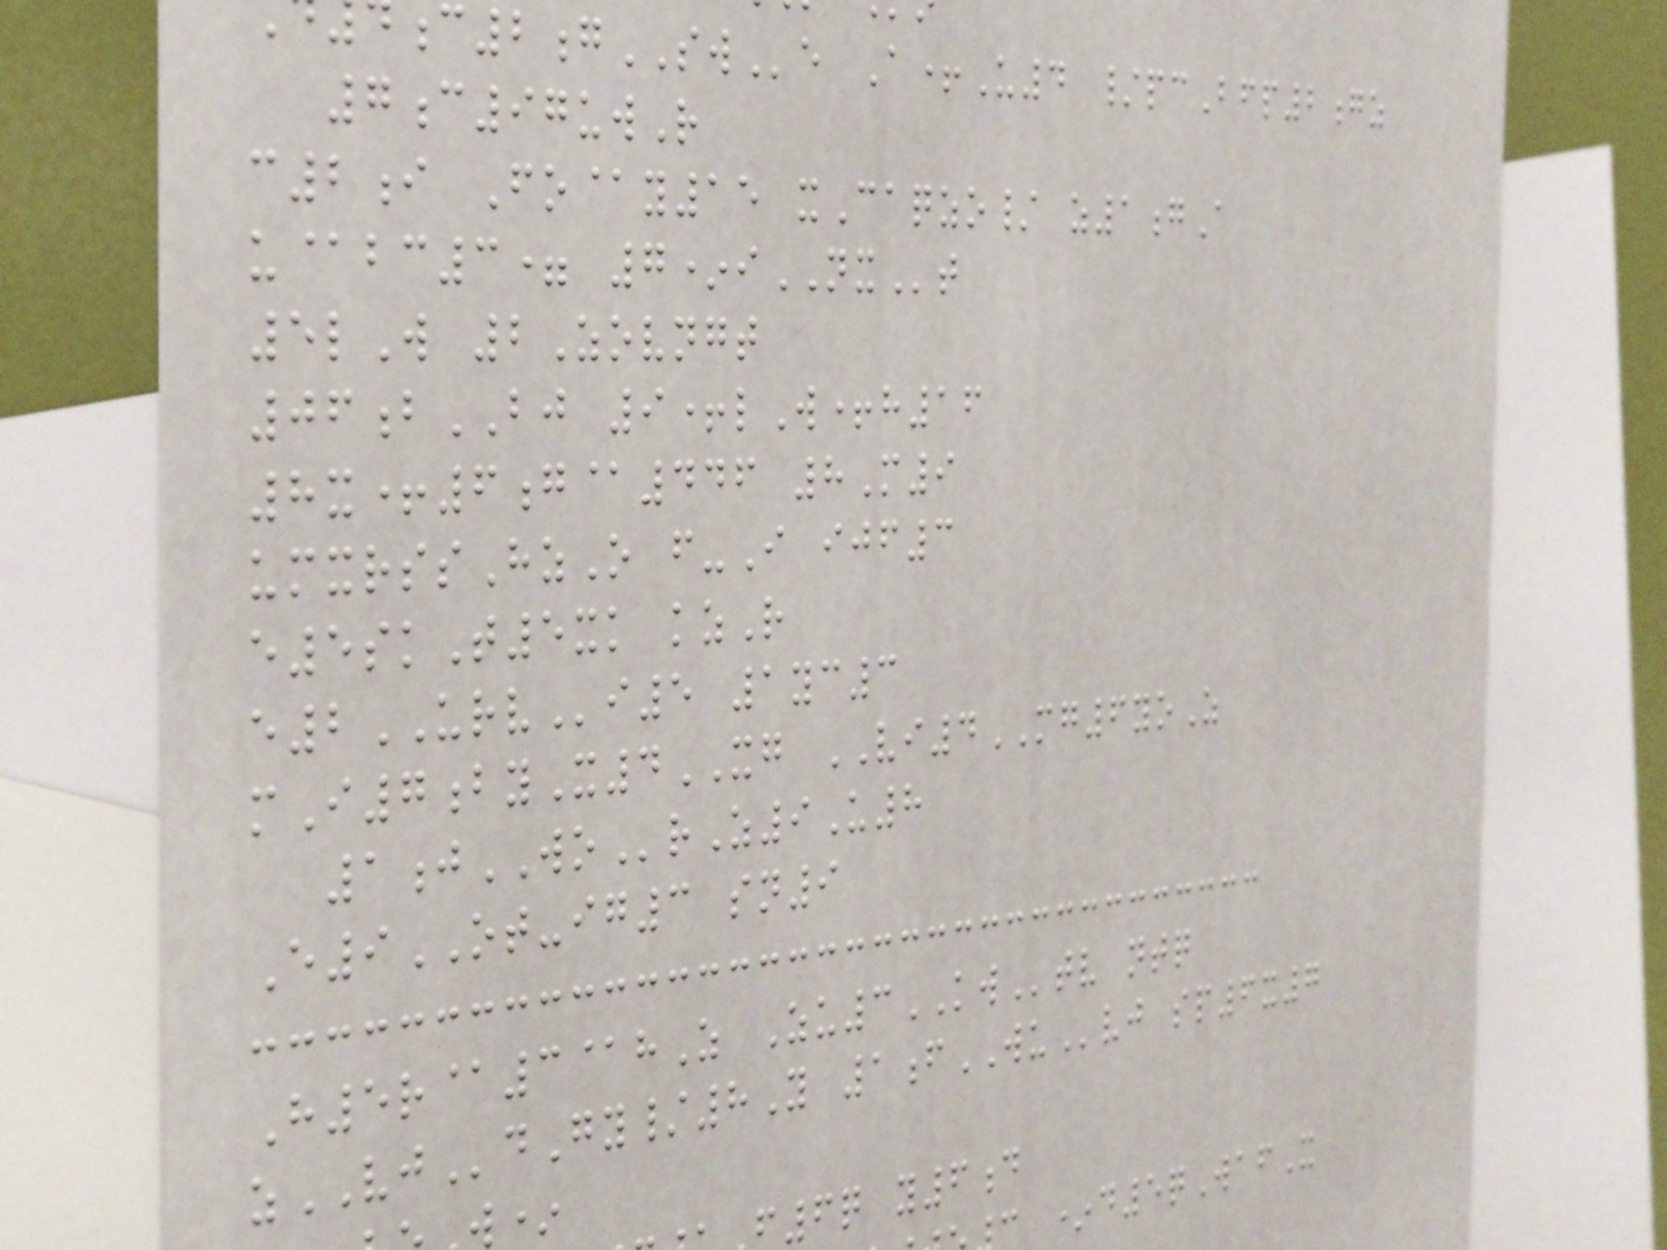c2gSWe A+U4 /pcBfp2gz
7c97uwR
c2i Fo@y15 xCaqzo/ z1gA
u@bc3= 7*iNXt
5lW 2Zovngt
06bBJ 9+lW+h16
8x+6g@446 8M9
umxrssHzO f-I ijf3
e5skT5xk kzR
e2URVi5 1yc3
mI7byX4XG VI4MG6yoZ
1jWOrZ9U8
E9OT-ig3 sn9
H5r@3@hZ Zu3KWtv ntq
zVJdGy/8Y 1fWUvj sp6x7
6q y6d
*d5qWafX
